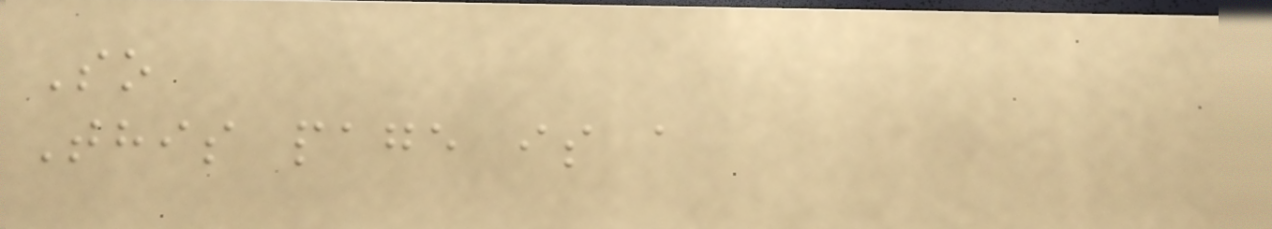So
This page is a
